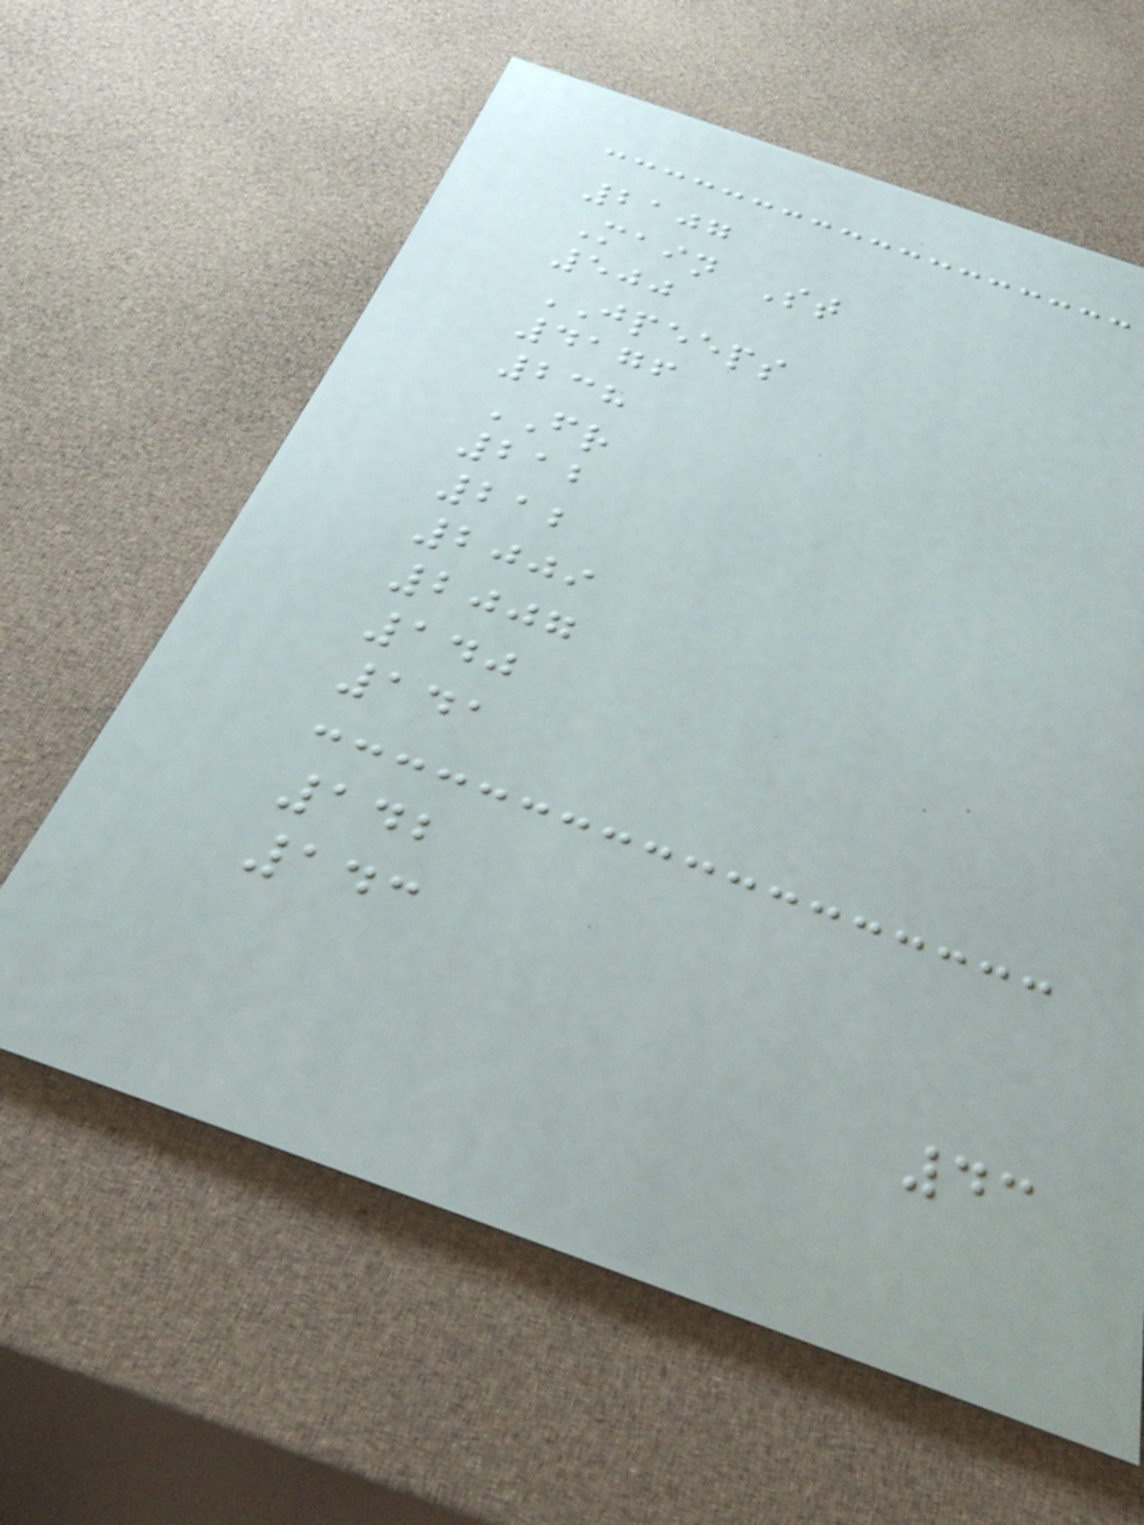2107
Main St
500
JPEEPS
4176
238
FR
212
212
2009
2007
140
141
142
143
43
